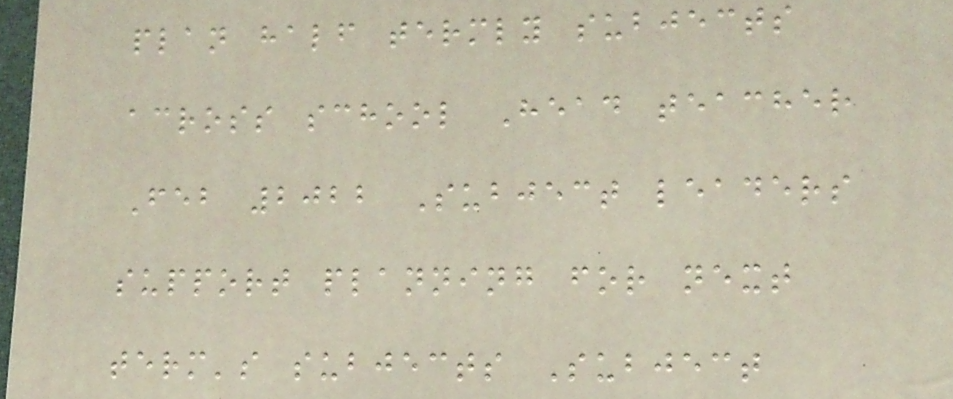plan half termly subjects
across school Head teacher
Feb 2022 Subject leaders
support planning for next
term's subjects Subject
